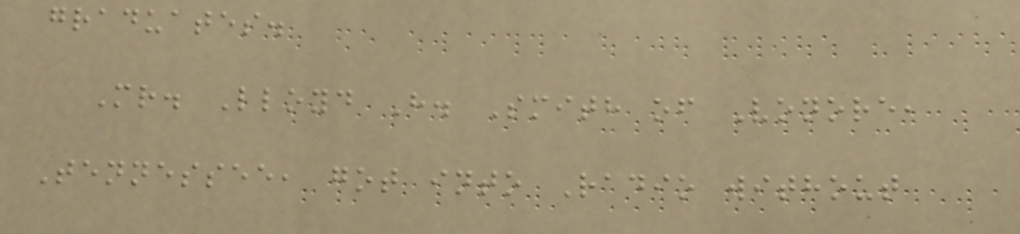graduates.
Mr. Lloyd H. Smith of Vonore,
Tennessee, got into Radio without
